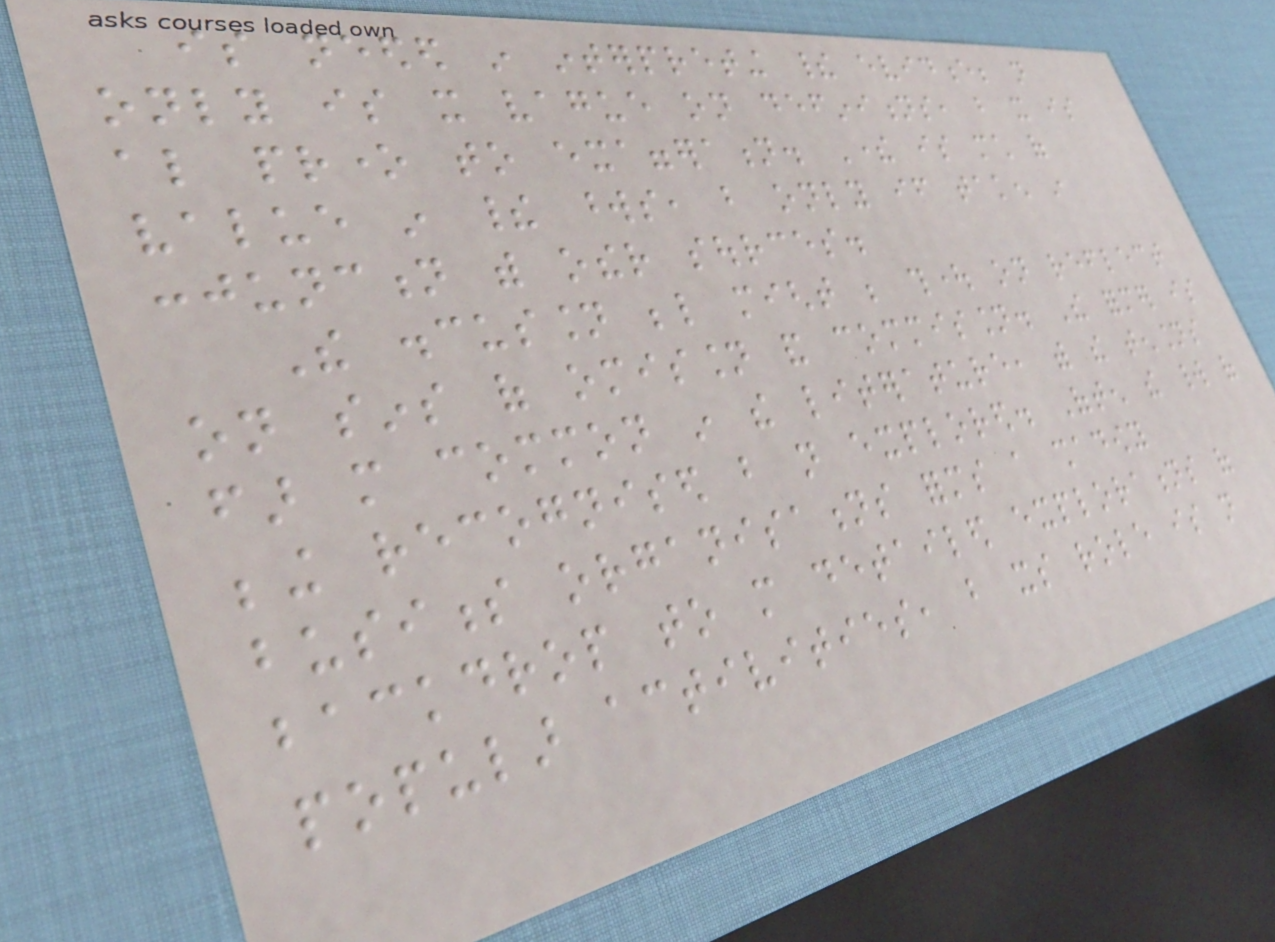is needed in interpreting their evidence; not
only is it vague on definitions, but it is
also prone to exaggeration. There is much of
value in their words, but only if taken in
conjunction with other sources.
The discussion below might be thought on reflect
on sins of omission and commission. The former is
far more common in the literature, with the tensions
being recognised but not explored. Often the world of
business organisations forms a shadowy
backdrop to more detailed explorations of
popular activities, but its role is not
